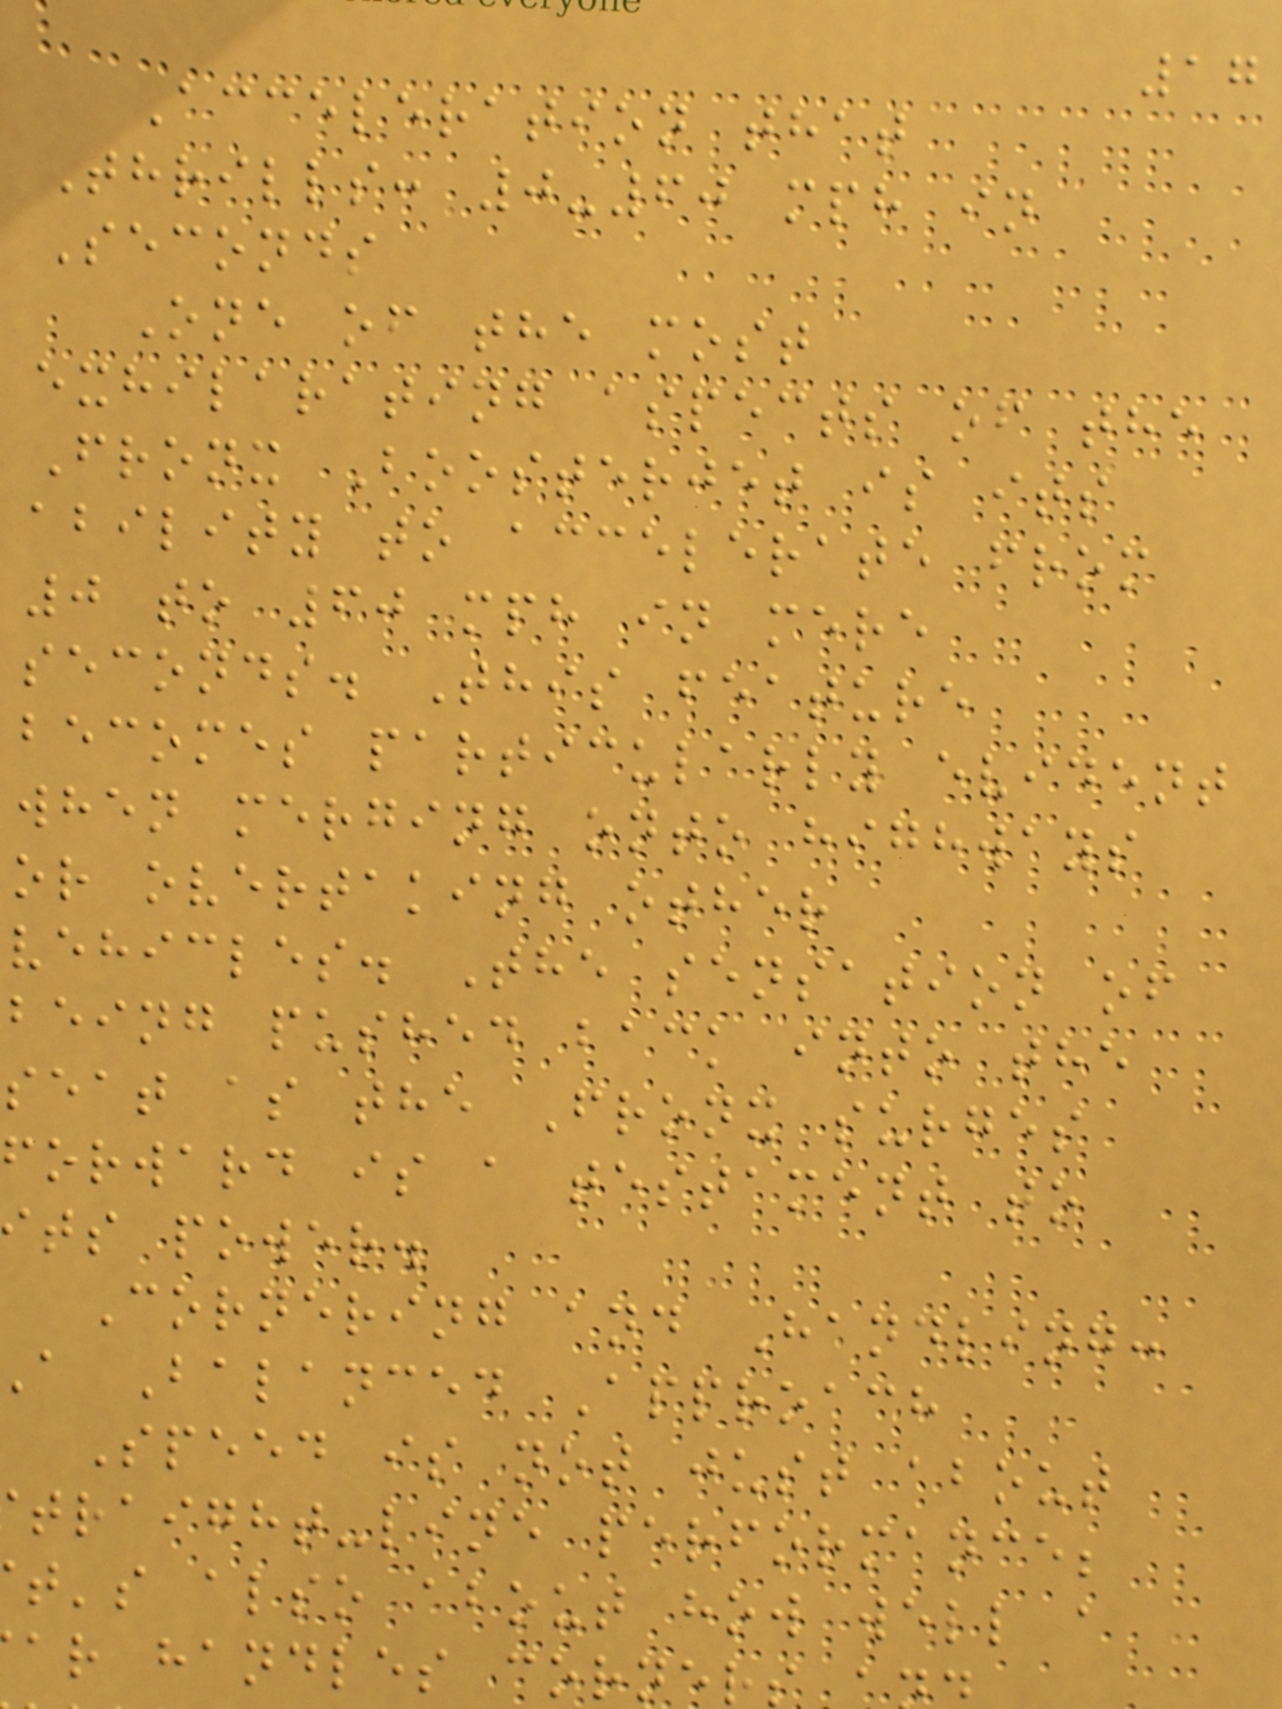17
Acceleration that
Thrills: 0-60 mph in
Seconds
One of the most
exhilarating aspects of the
Fronx Boosterjet is its
ability to accelerate from
0 to 60 mph in mere
seconds. This feature
becomes particularly evident
when merging onto highways
or overtaking other
vehicles. The sensation of
being pushed back into the
seat as the Fronx surges
forward is a testament to
ts power.
Cornering and Handling:
a Balanced Approach
Speed is not just about
traight-line performance;
t's also about how well a
ar handles corners
